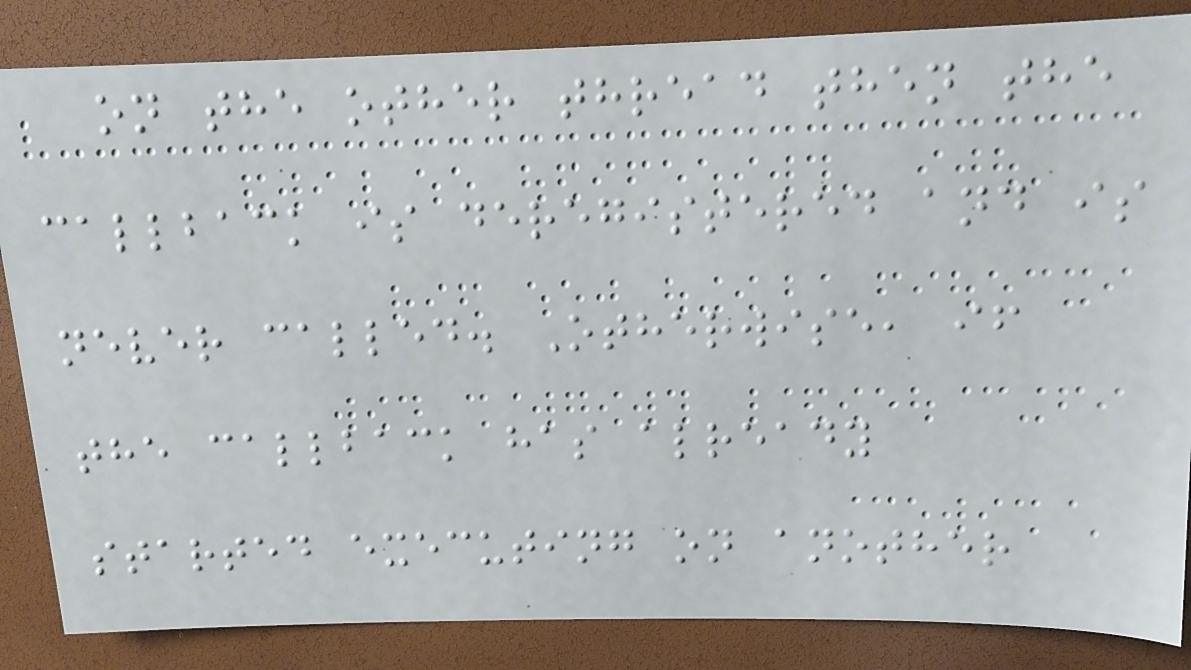on the other thread then the
callback is deregistered and is
never called. Otherwise, if
the callback has already
started executing on another
